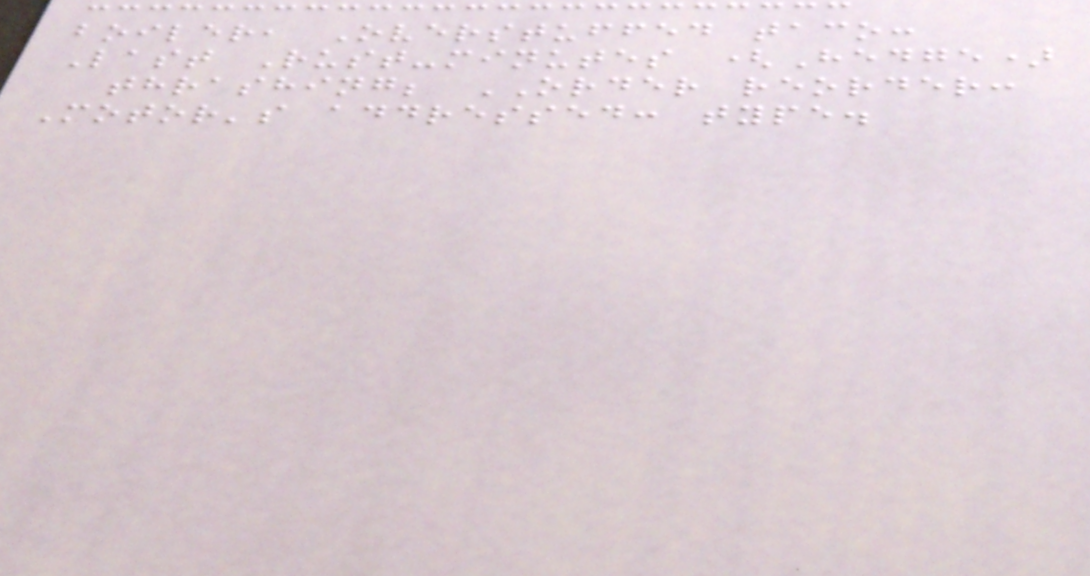boiler, Overstuffed taco:
Last Rust-minutes (Hedge)
thrashing; ORDER reorder:
Motor's addressed: type.
